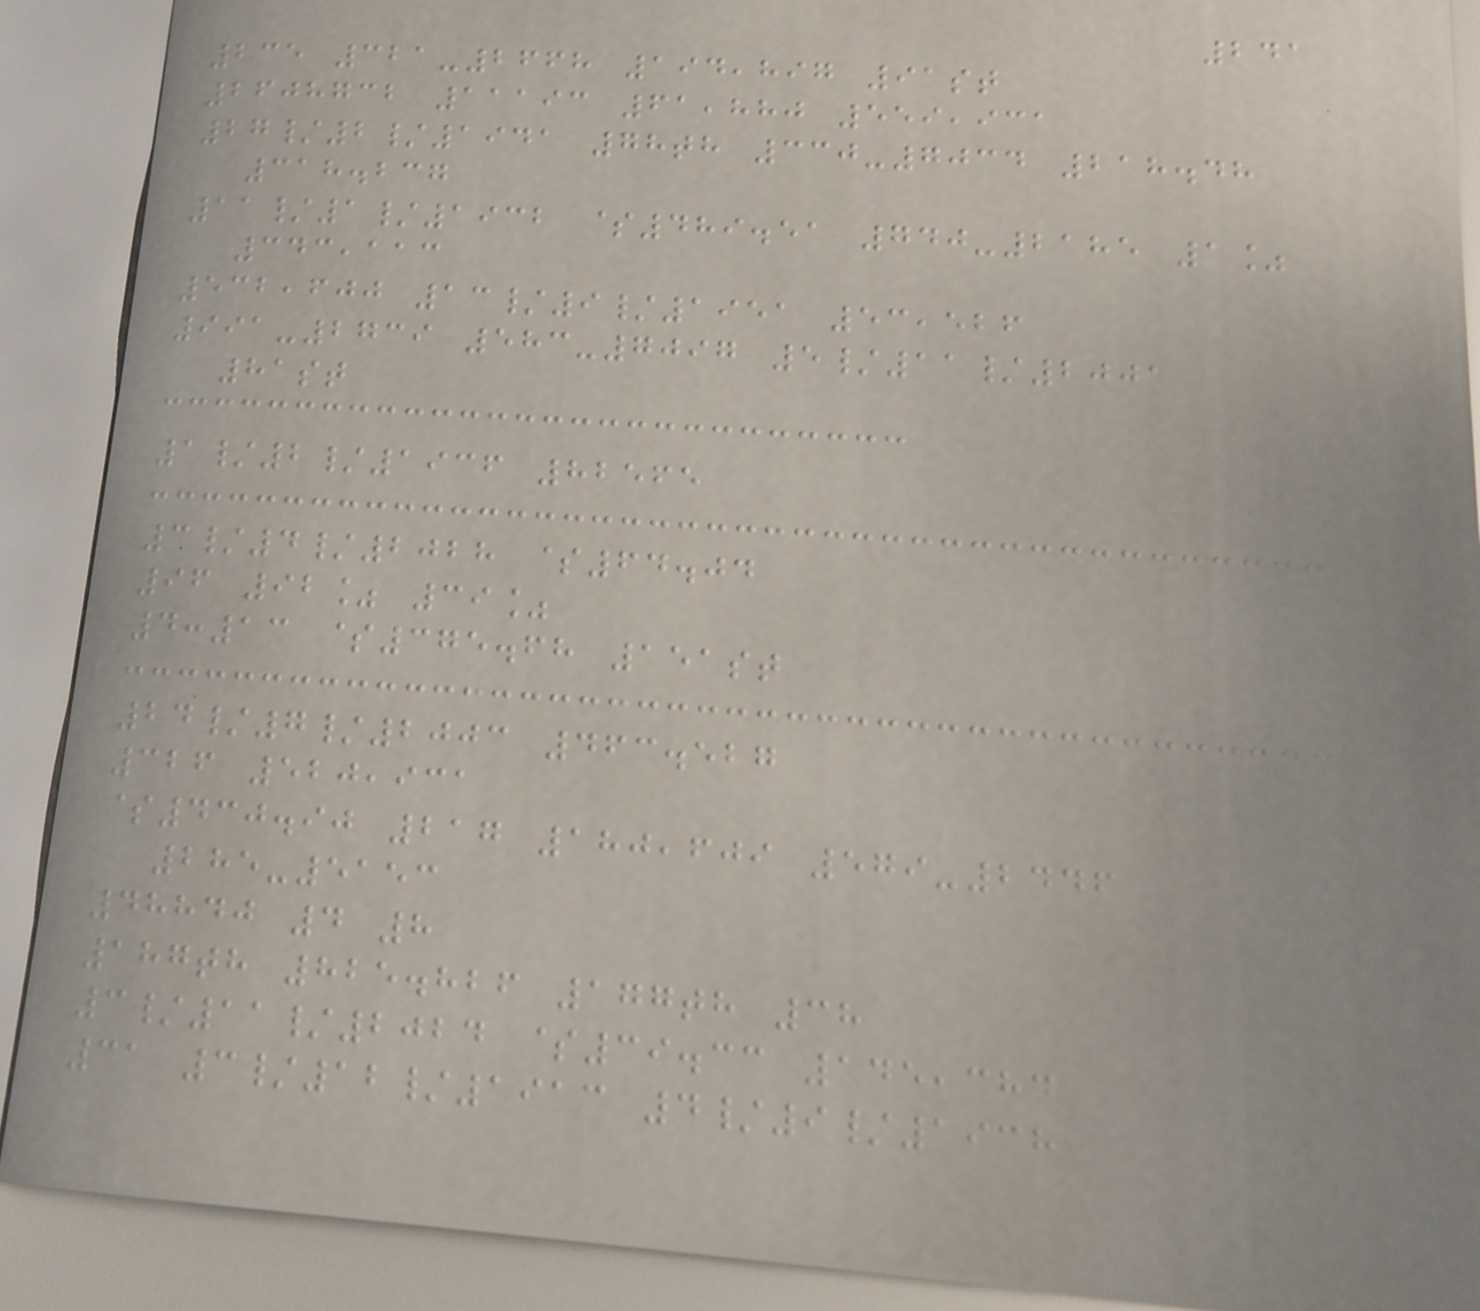241
235 321-2668 194,897 91st
2608732 11193 61,880 559,931
27/2/1941 78th 330-7034 218.48
318.237
11/1/1932 $489.51 740-2185 1%
343,113
532,600 13/9/1951 53,526
991-2739 583-7097 5/11/2001
81st
1/2/1936 82565
3/4/2028 $64.04
96 92% 39%
4:13 $375.68 151st
24/7/2003 463.527
326 520,931
$430.90 217 180,609 579-2446
285-5153
48840 4 8
187th 825.826 177th 38
3/11/2024 $39.33 145,384
31 3/12/1913 4/9/1938
